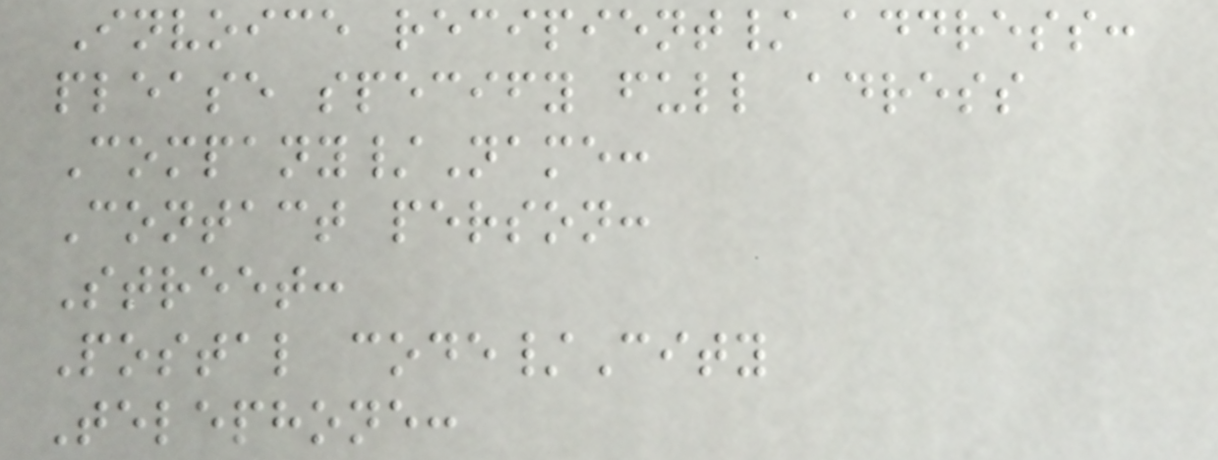Invoice recipient/ address:
please specify full adress
Company/Name:
Contact person:
Street:
Postal code/City
Telephone:
